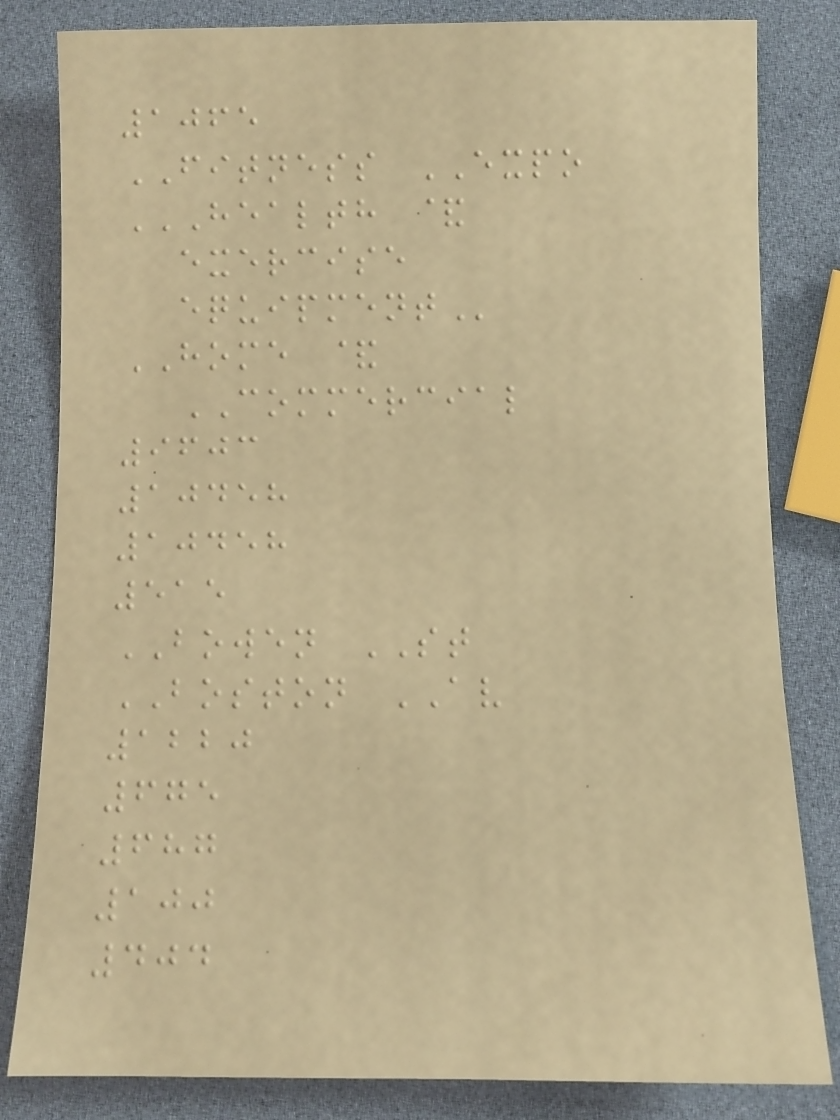1065
FITNESS EXPO
HEALTH &
EXERCISE
EQUIPMENT
HOME &
COMMERCIAL
9603
10458
10458
515
BOWEN ST
BOSTON AV
1220
675
687
100
404
